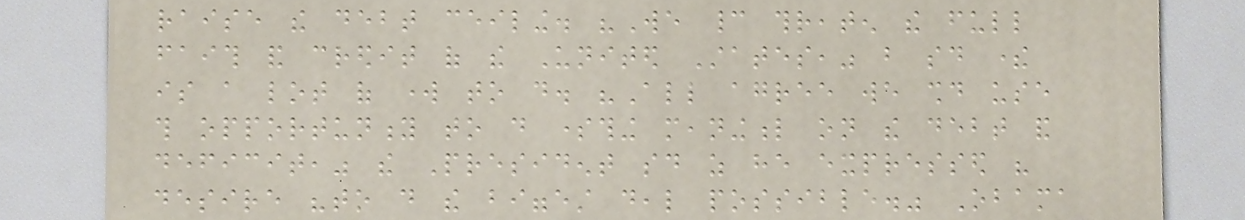raise the debt ceiling. "We cannot threaten the full
faith and credit of the United States," but said there
is a lot of work to do. "All agree we should use
this opportunity to do something meaningful on the debt and
deficit," the President said as he expressed his
desire "to do the biggest deal possible." Obama
